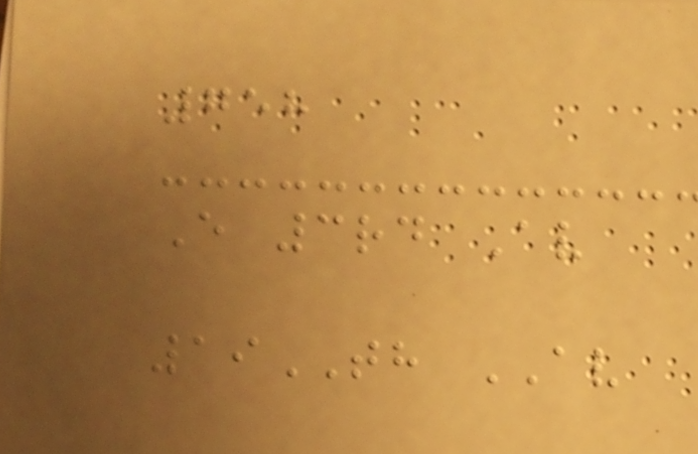758
E 3rd Av
19TH AV
